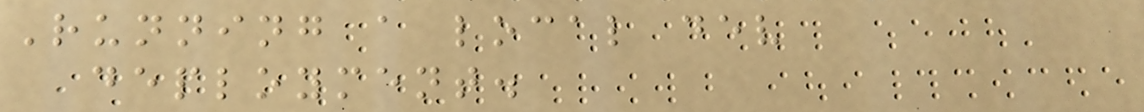Running a local dev
deployment.
